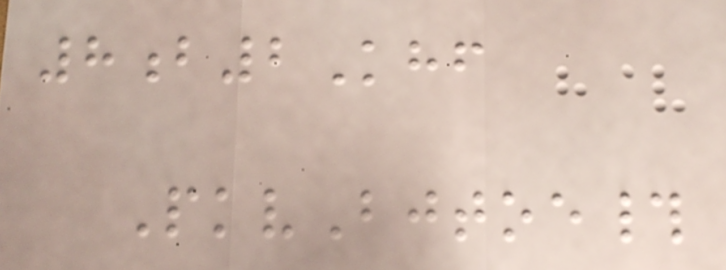8b2Khf
PkvBjtoe#
